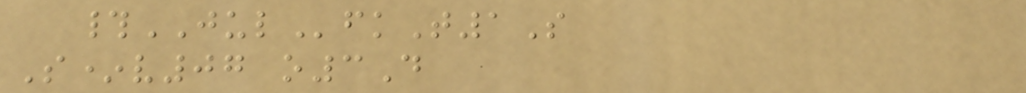#JULfkT1S
S*v07 o3D
